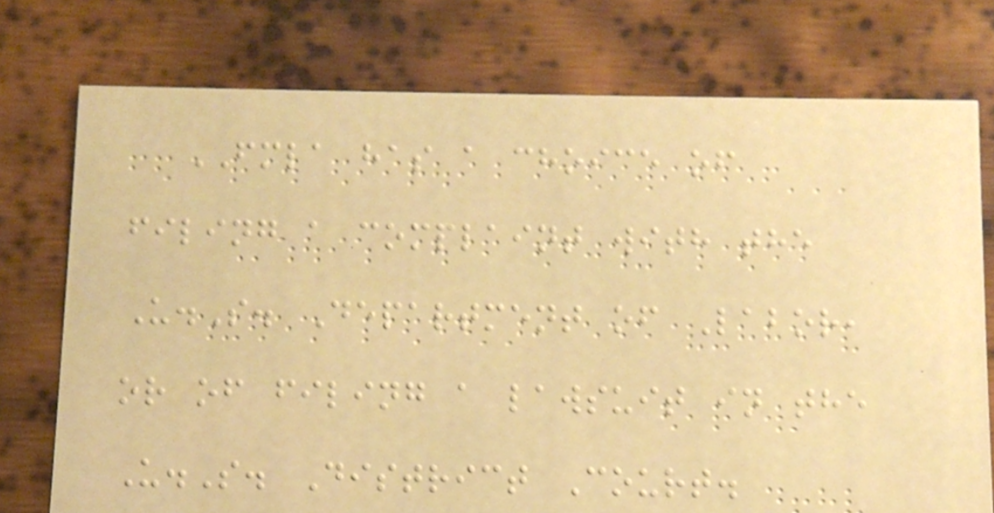FMLA has a choice of
filing a complaint with the
U.S. Department of Labor,
or of filing a lawsuit in the
U.S. District Court.
